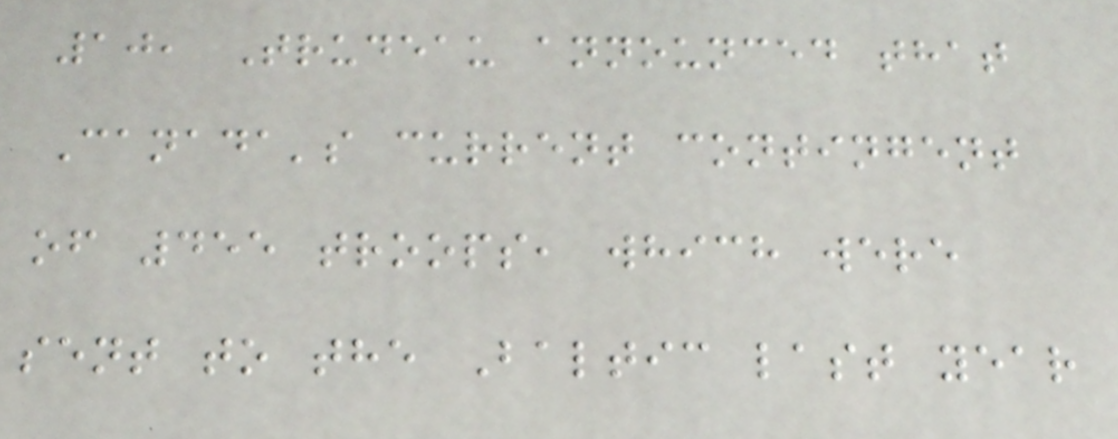10, Trudeau announced that
Canada's current contingent
of 455 troops, which were
sent to the Baltic last year
